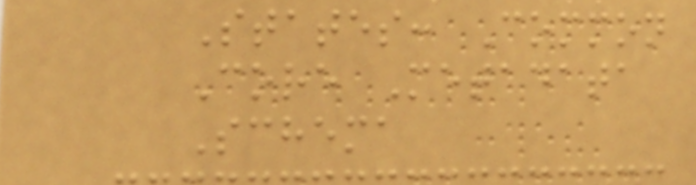States: Common
Core Metadata
Schema
